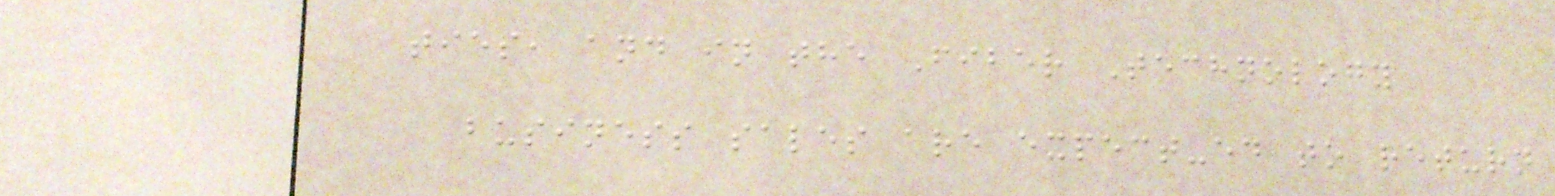ties, and in the Fiber Technology
business sales are expect-ed to return
